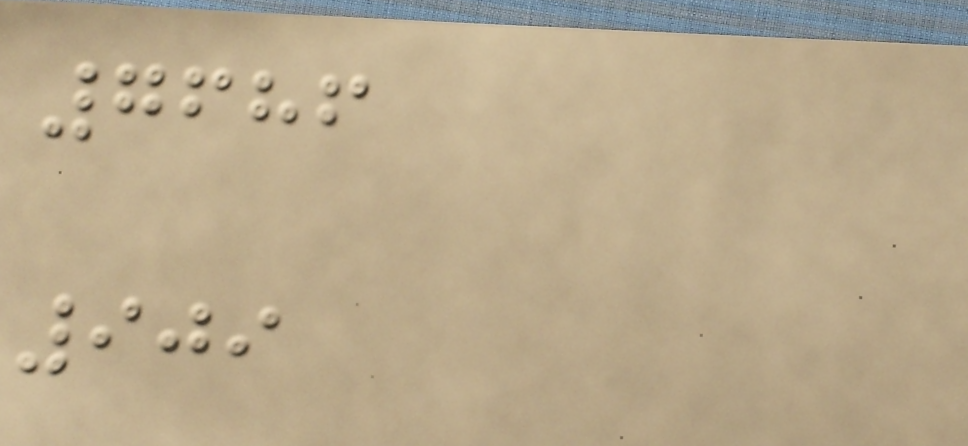7686
909
